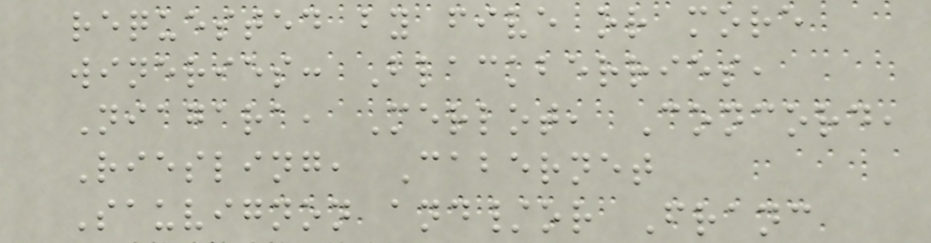requested by five or more
wineries: Blackberries,
Niagara, Merlot, Concord,
Riesling, Cabernet
Sauvignon and/or Franc
